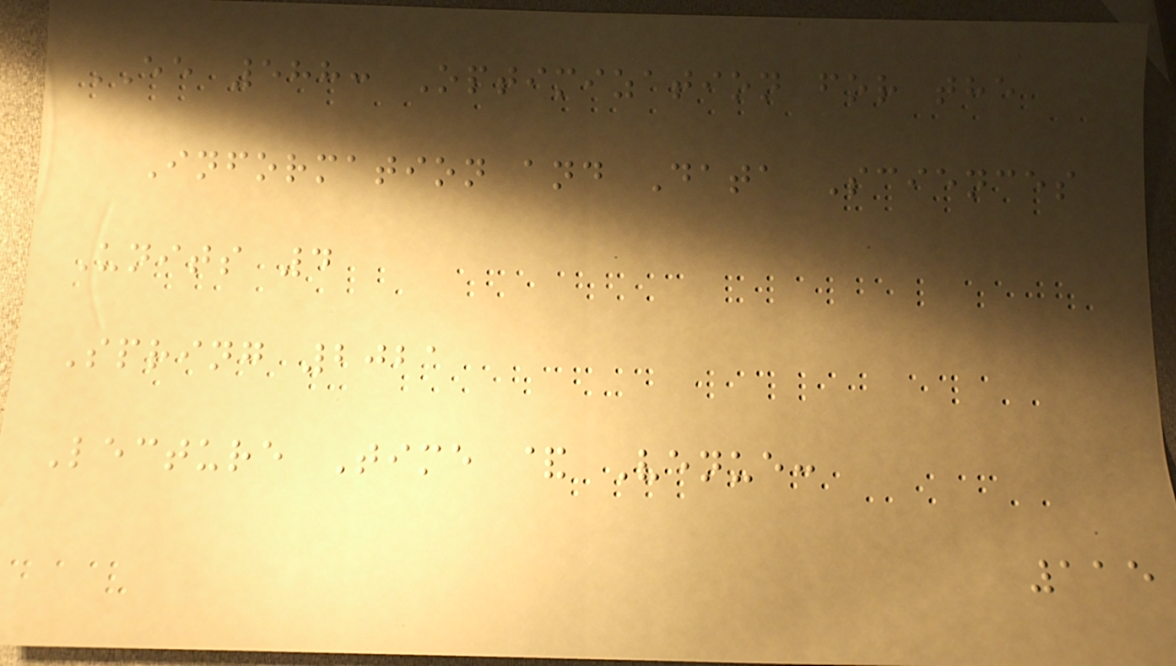EE 588: Optimization for the
Information and Data Sciences
Units 4
Spring 2021
Lecture Time & Venue:
115
